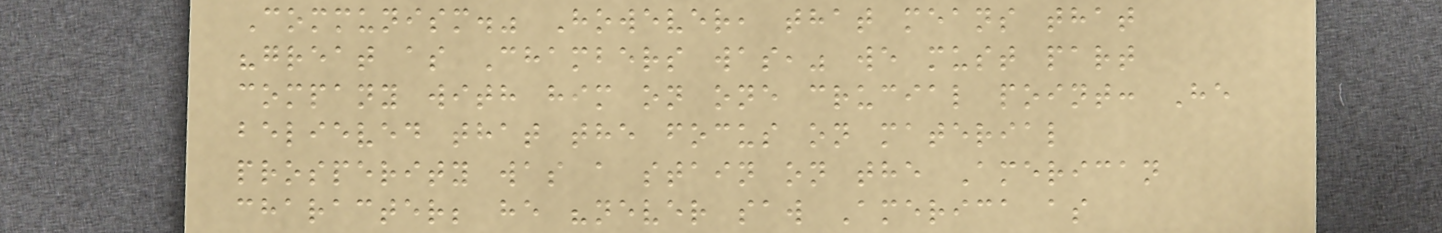Communism." However, that means that
"great as Chambers was," we must part
company with him on one crucial point: He
believed that the focus on material
prosperity was a stain on the American
character; he "never saw America as
